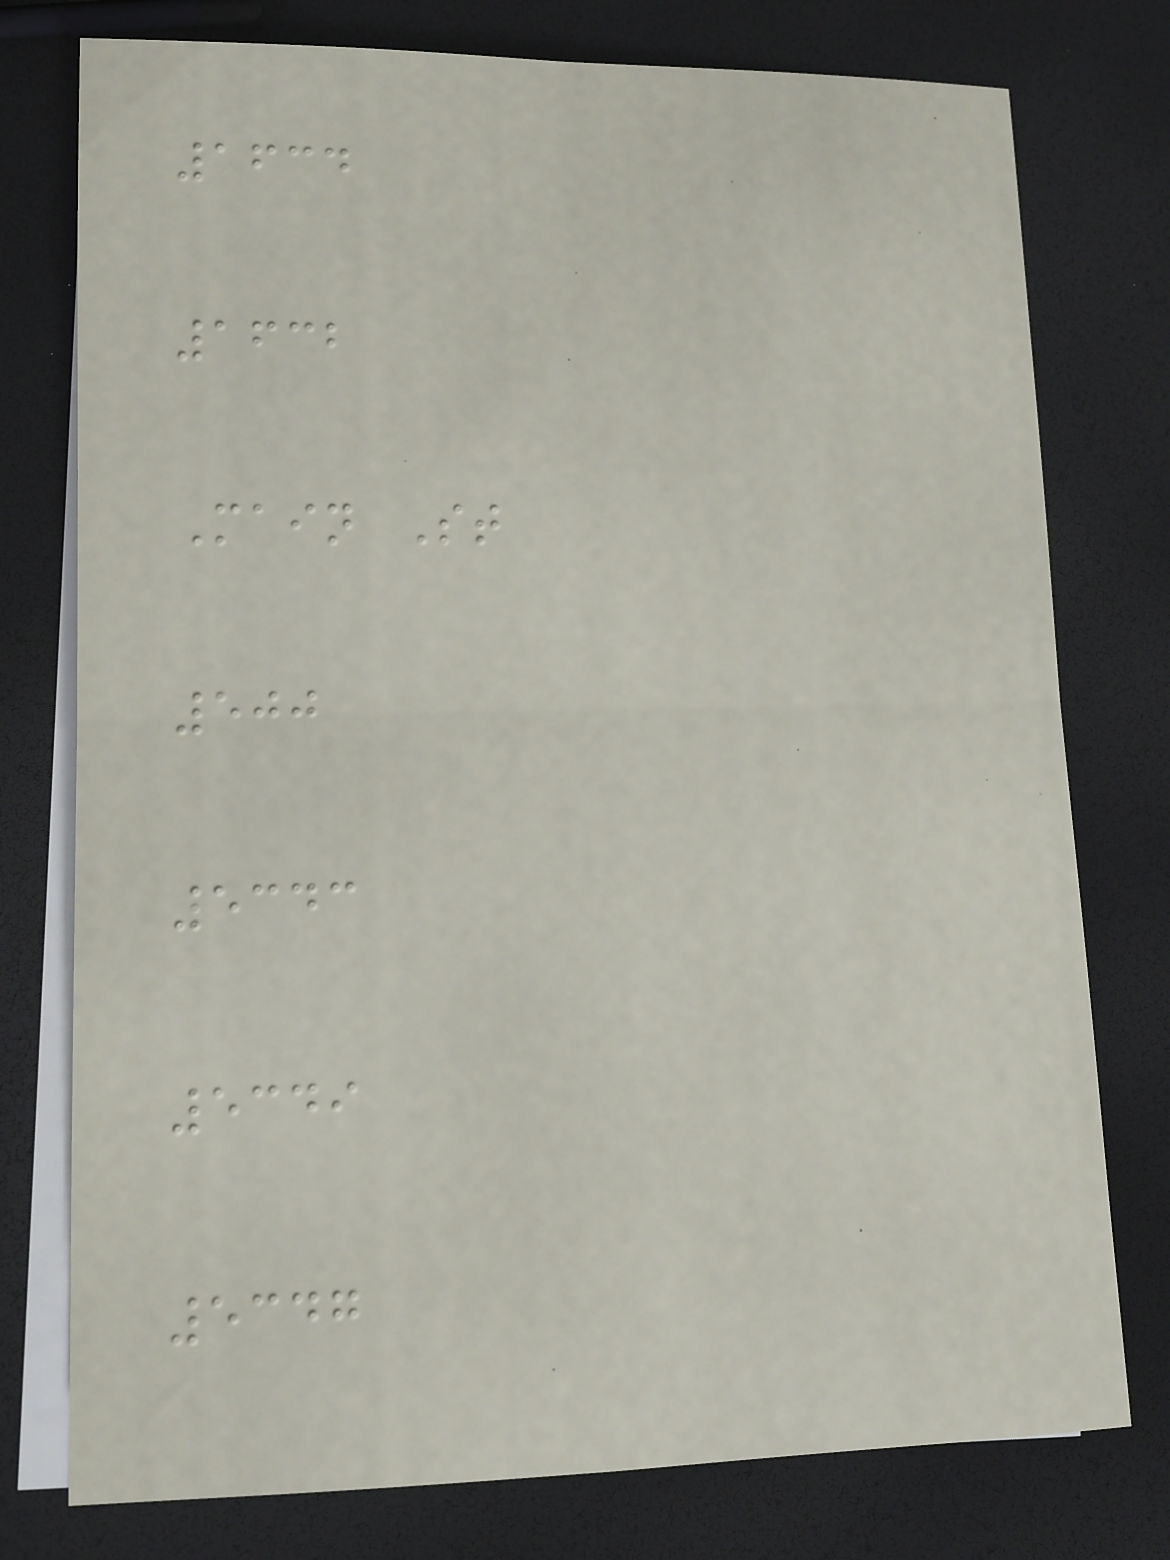1634
1632
Main St
500
5343
5349
5347
